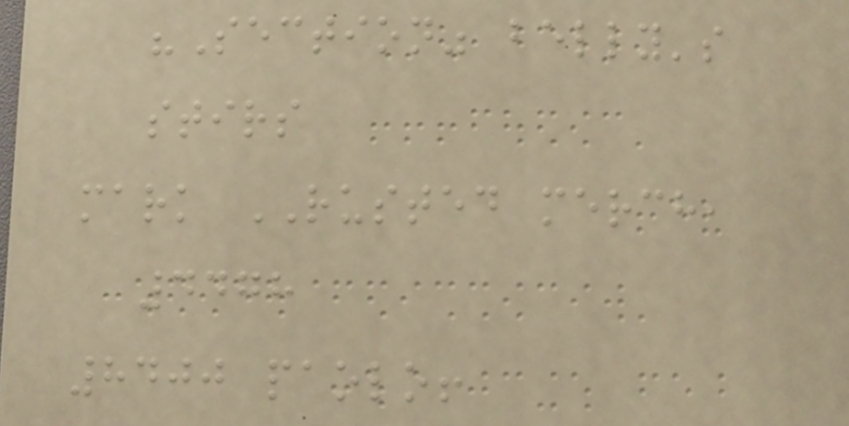"Section" belly's
stirs
mark RUSTED merch,
4478
8400 paolo!
